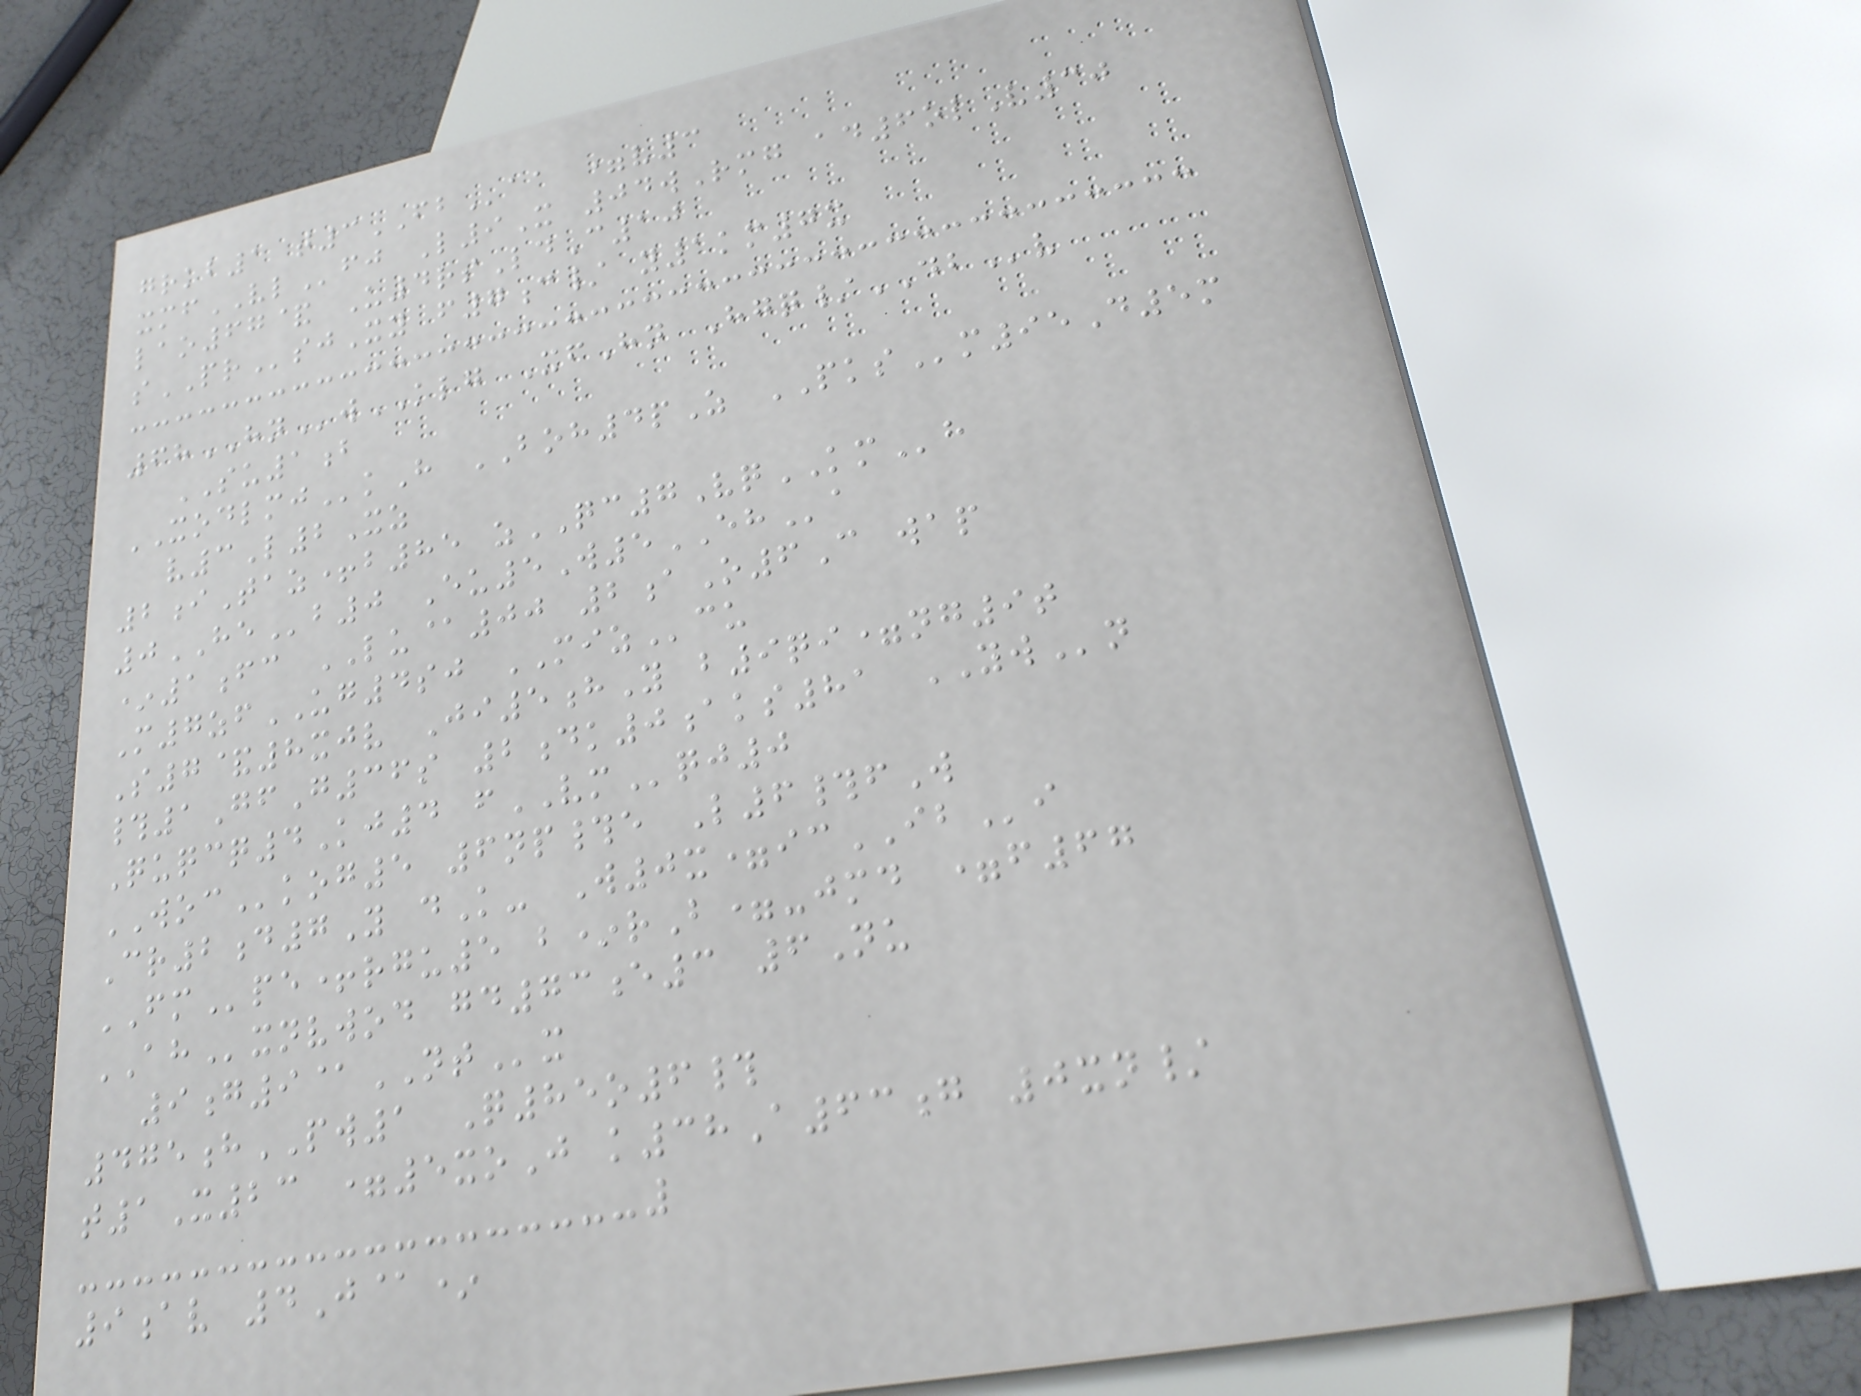grkb1 t3FBaa =v3
xmfVLfj L9X 04wRmg ad6olV30
lao67& U4rsLdC10
sPRsjXy f7c/ y1km7x
68HNwKLG XfHn Hgq/DBv
SU1b
XODLMJkH BOH4pZ PKSm95D5m
v3L2Xz
2iTaz+b85 zQC7VqKMh
0HEb0 Eu5W5EHa
*1fc LU@00 2aO6C wap
M7zfUG4sj MIZcu
S7&8xjv Ji5hY b9qi=ng9t
#1GfG36s 2dk0aks81 YWn
Quqcq4Kj4 fVMqj0
WOCkog5 6np#e L6#fW
Cr2d7Y dK- W0x=icIBi
FMpe+rgu5 b*rB=-jmd =f67
AHxnvwod gd73e3 6Nu
9g9@NTx
475hPW1 Q85o6#
t1X23 =5xoJ k38A63g 0xn/
9av 4J@*
